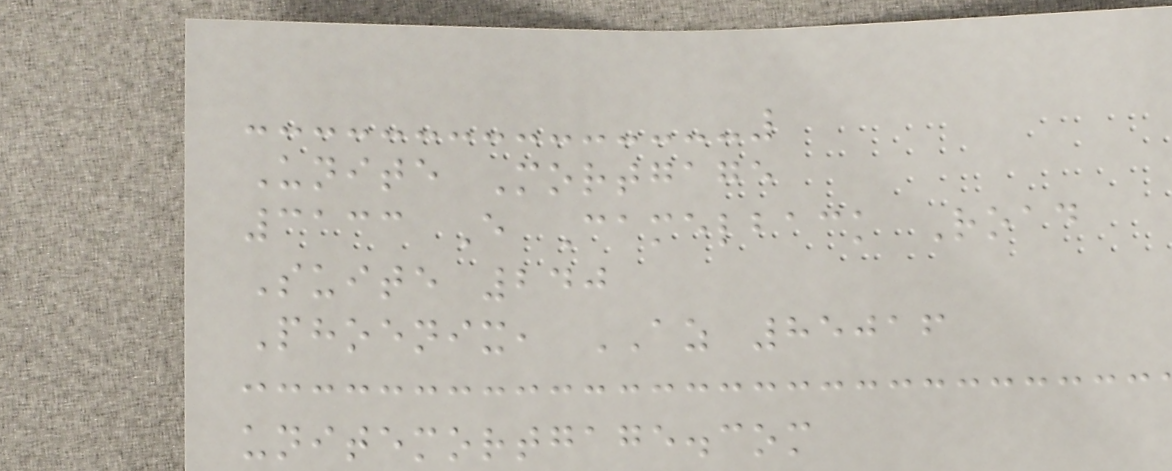Unite Mortgage
3133 E Camelback Road
Suite 240
Phoenix, AZ 85016
unitemortgage.com
